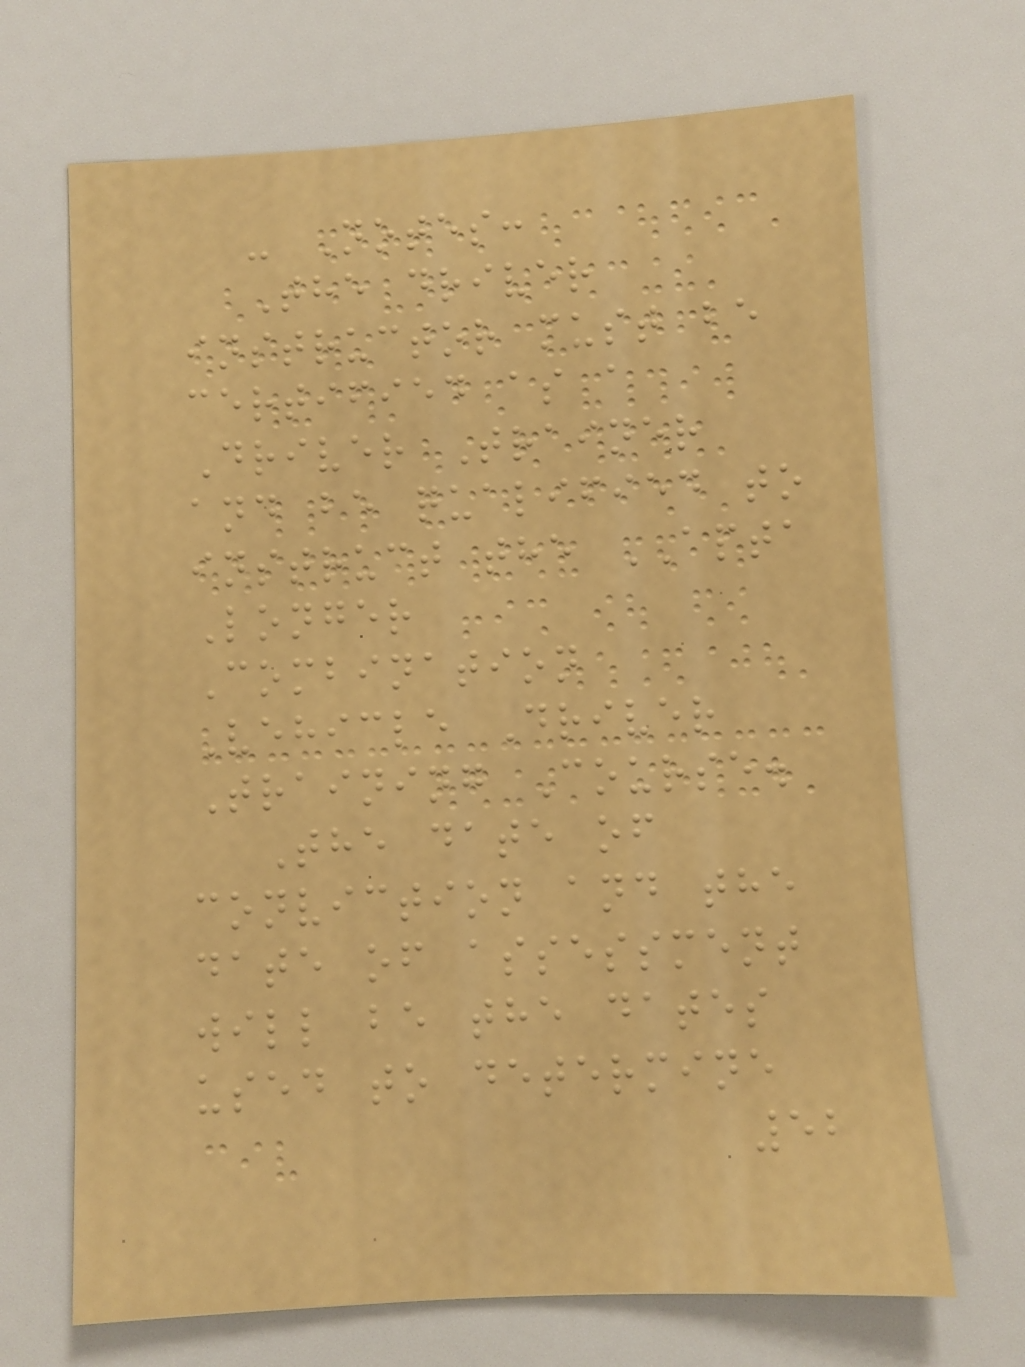- Notes:
The driver
instructor must be
certified as a
Driver Trainer
and be qualified to
instruct the APTA
Longer
Combination
Vehicle Driver
Training Course.
The date of
conviction and the
date of assessment
will be the dates
used to determine
52
